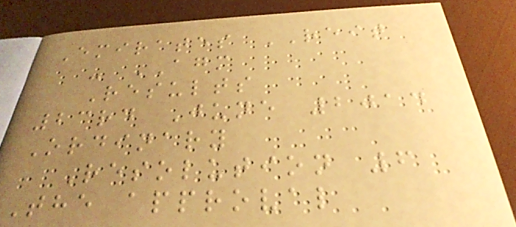Emirates REIT
- AGM
Results
23rd June 2014
Ordinary
Resolution 6
The approval
